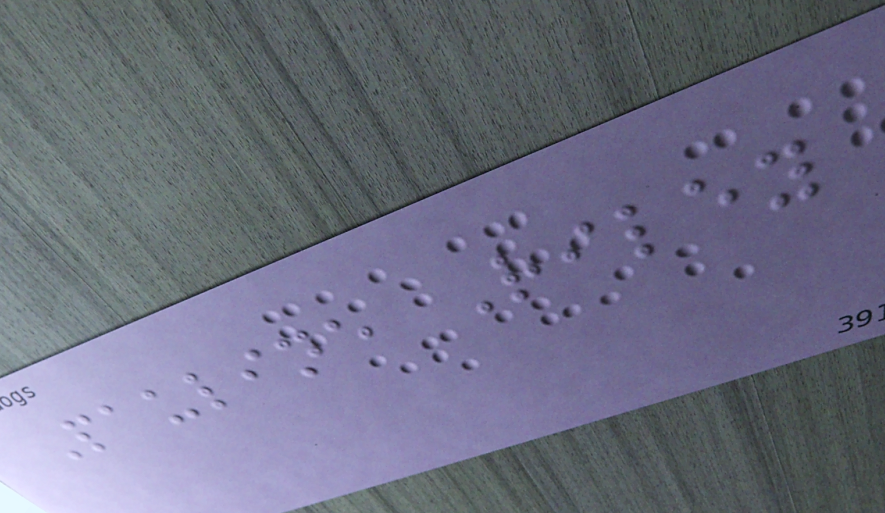Pauline Riley
